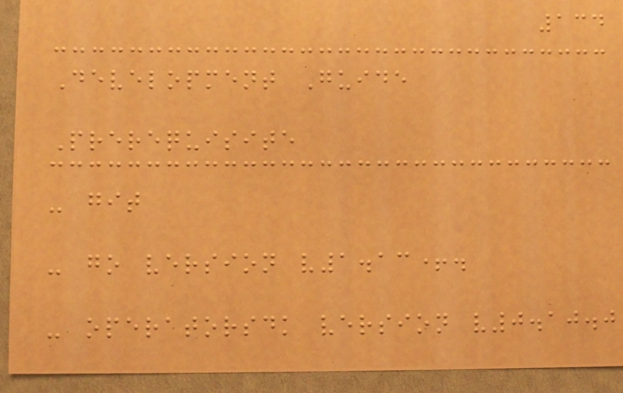134
Development Guide
Prerequisite
- git
- go version v1.13+.
- operatorsdk version v0.10.0
